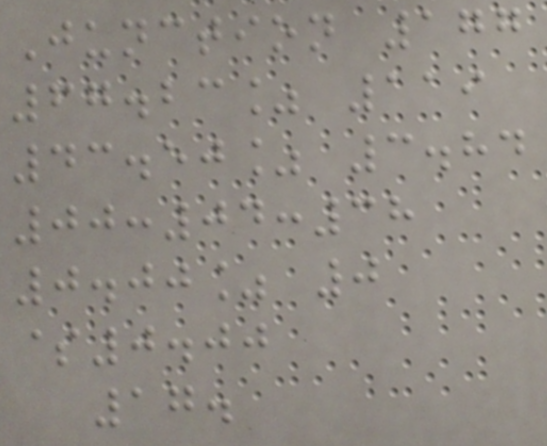Junction 177
67.23% 119
43.50% 3.84
00:04:38
0.00% 0
$0.00
17.
